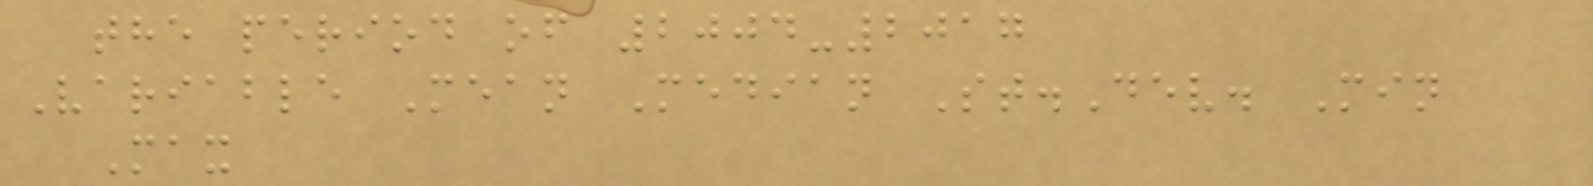the period of 2004-2017
Variable Mean Median St.Dev. Min
Max
